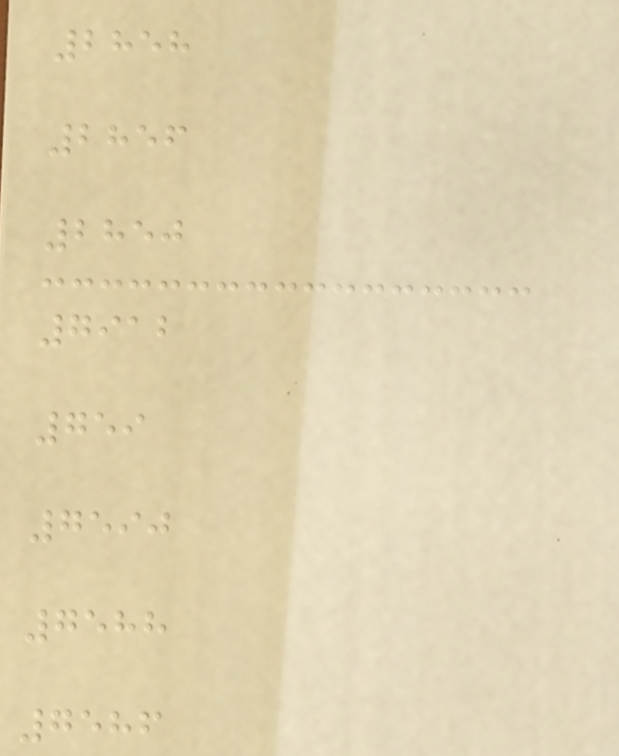2858
2856
2850
7912
759
7590
7588
7586
